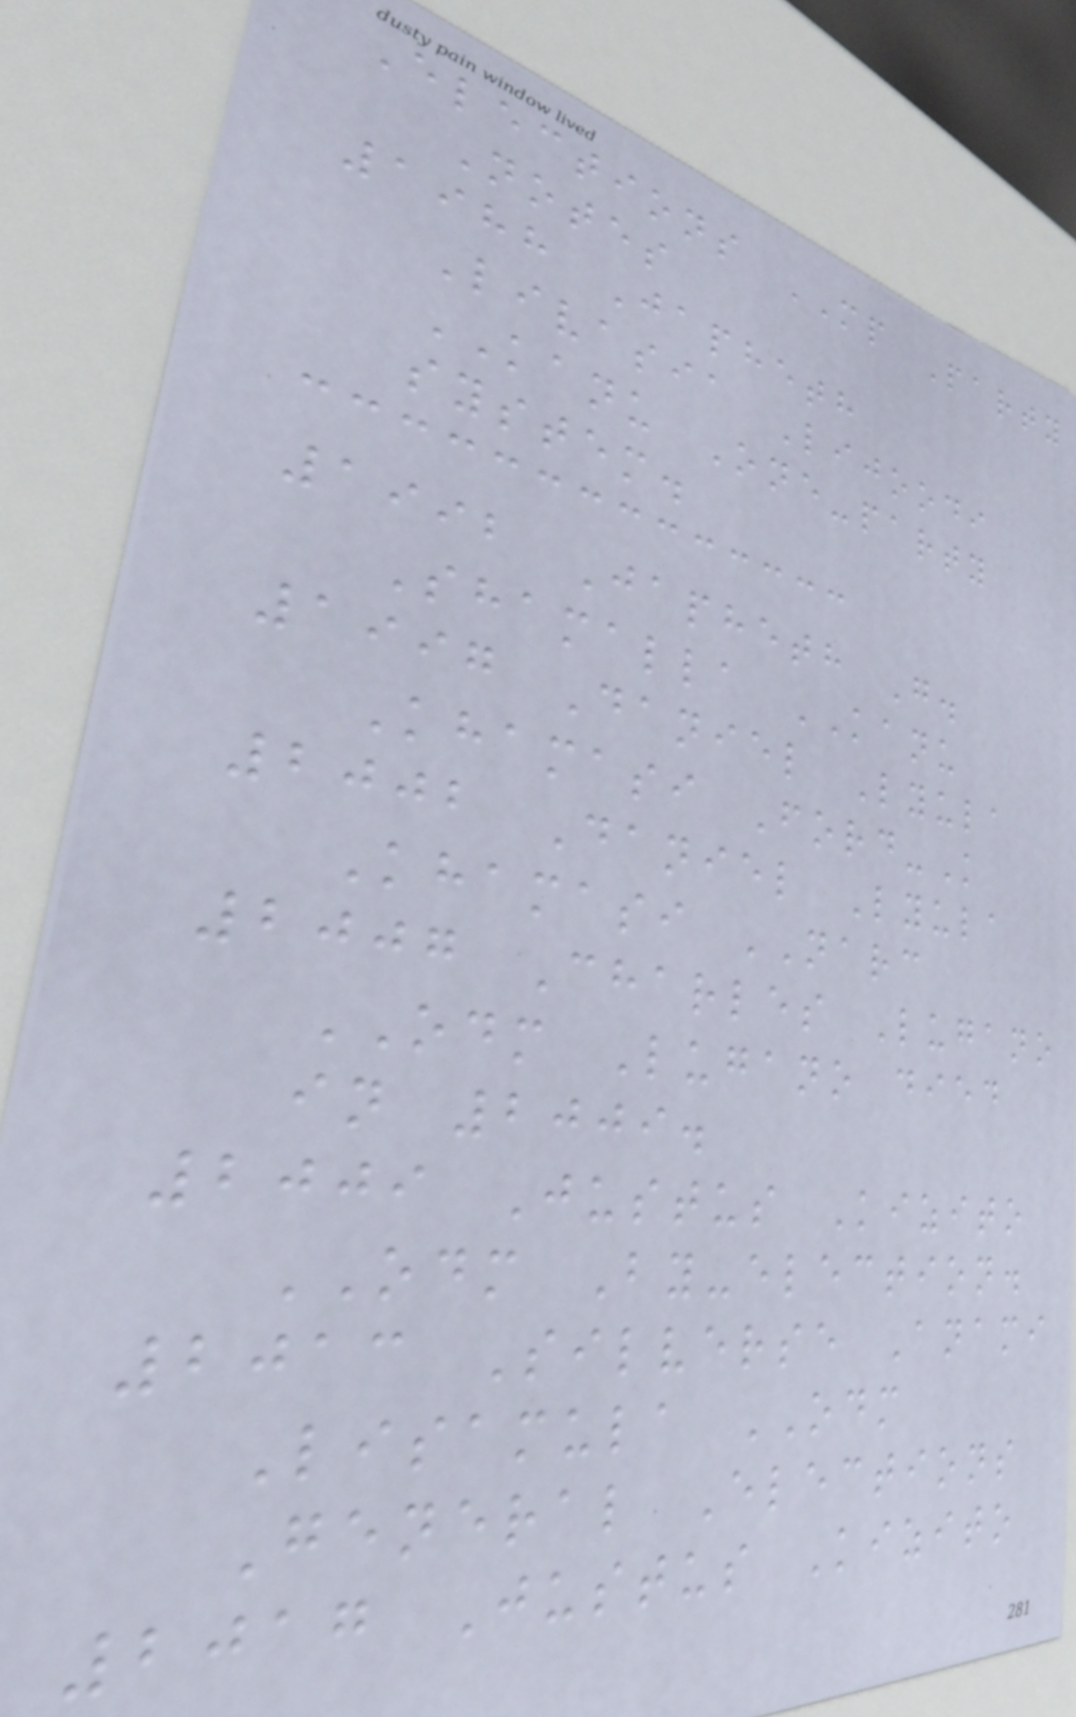Elections MP Party
Notes
1988 Japheth
Livasia Lijoodi
KANU One-party
system.
1992 Japheth G.
Shamalla KANU
1997 Daniel Lyula
Khamasi Ford-K
2002 Daniel Lyula
Khamasi NARC
2007 Charles Lugano
ODM Lugano died
in 2009.
2009 Justus Kizito
ODM By-election.
2013 Silverse Anami
Lisamula ODM
General Elections
2017 Justus Kizito
